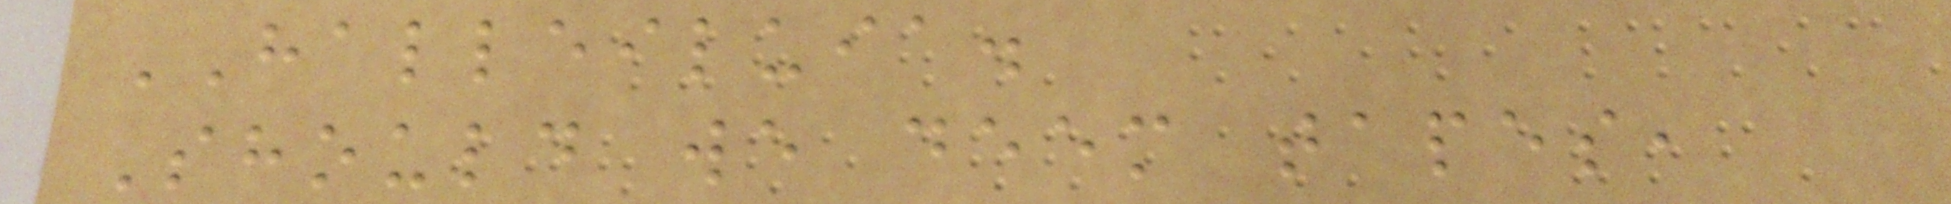HALLEILUIA.
Should we deem tapes,
